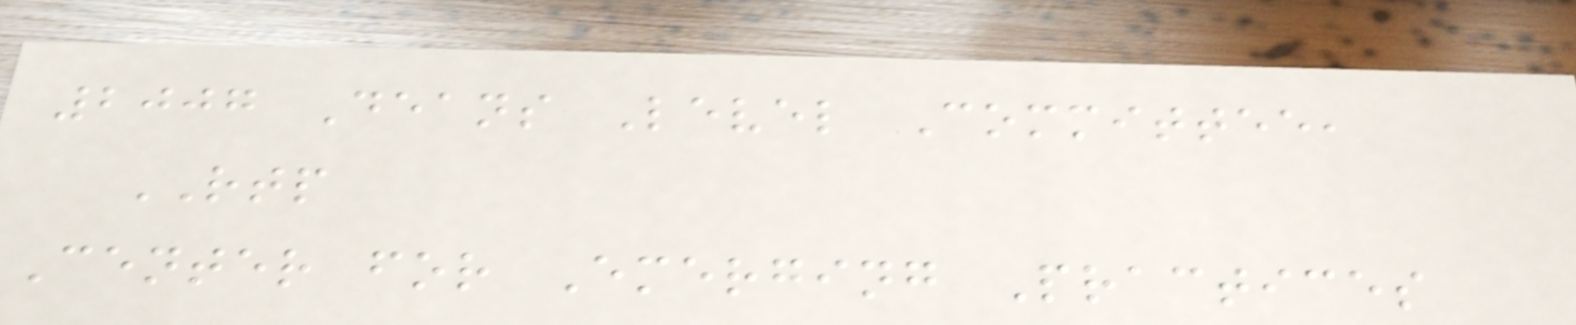2007 Deans Level Committee,
RTP
Center for Emerging Practices
